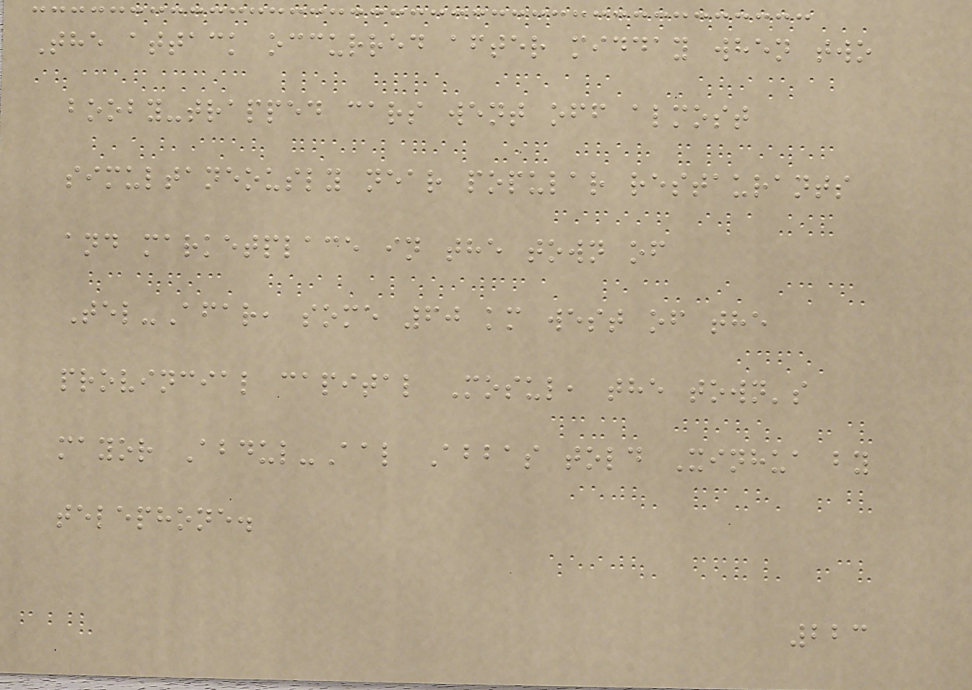The attack occurred after midday when two
booby-trapped cars went off almost
simultaneously near popular restaurants
and marketplace in the town of
Tel-Afar, some 60 km west of the
provincial capital Mosul, the town's
mayor Abdul-Aal Abbas told Xinhua by
telephone.
223
